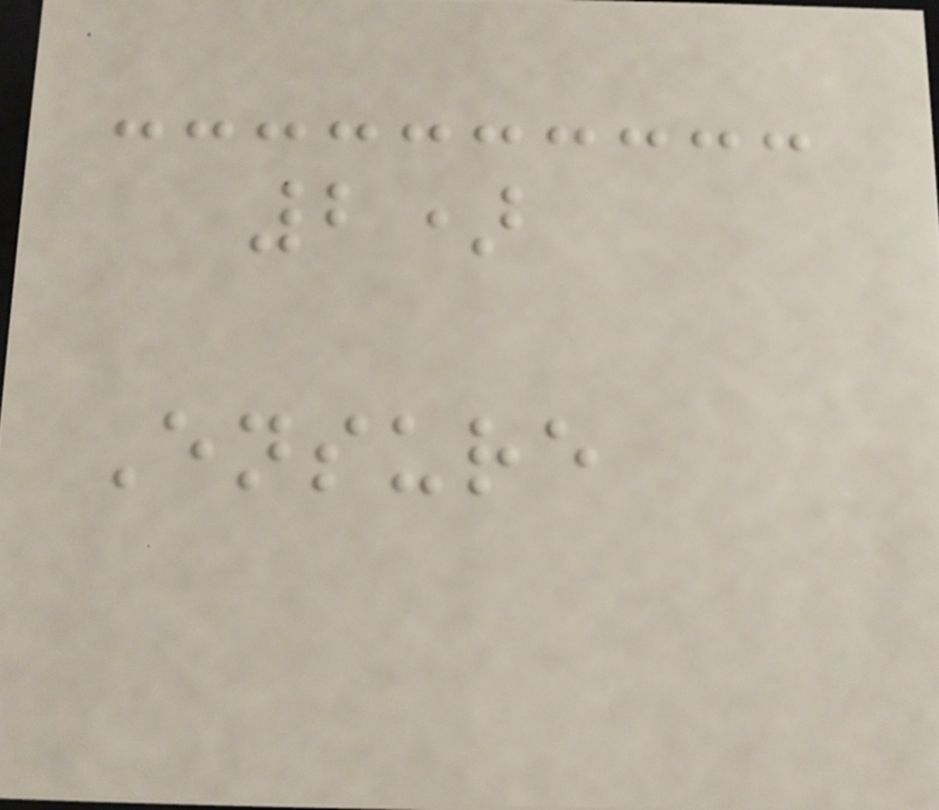2)
Ensure
